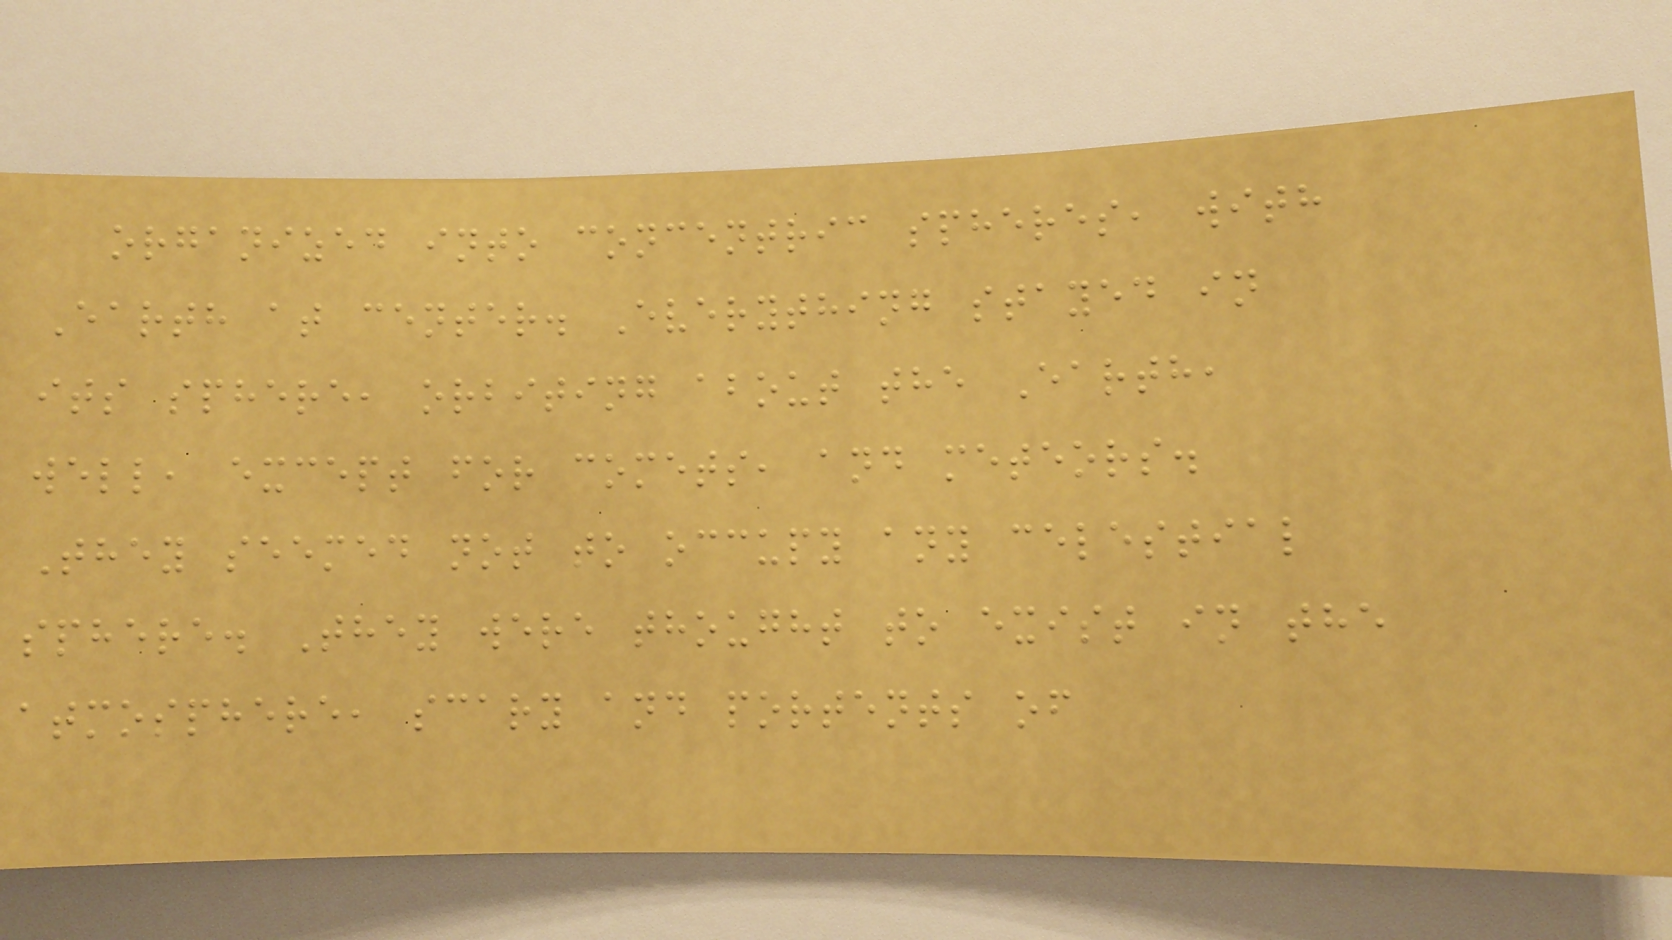organized into concentric spheres, with
Earth at center. Everything stayed in
its sphere, orbiting about the Earth,
well, except for comets, and meteors.
They seemed not to occupy any celestial
sphere. They were thought to exist in the
atmosphere, scary and portents of
